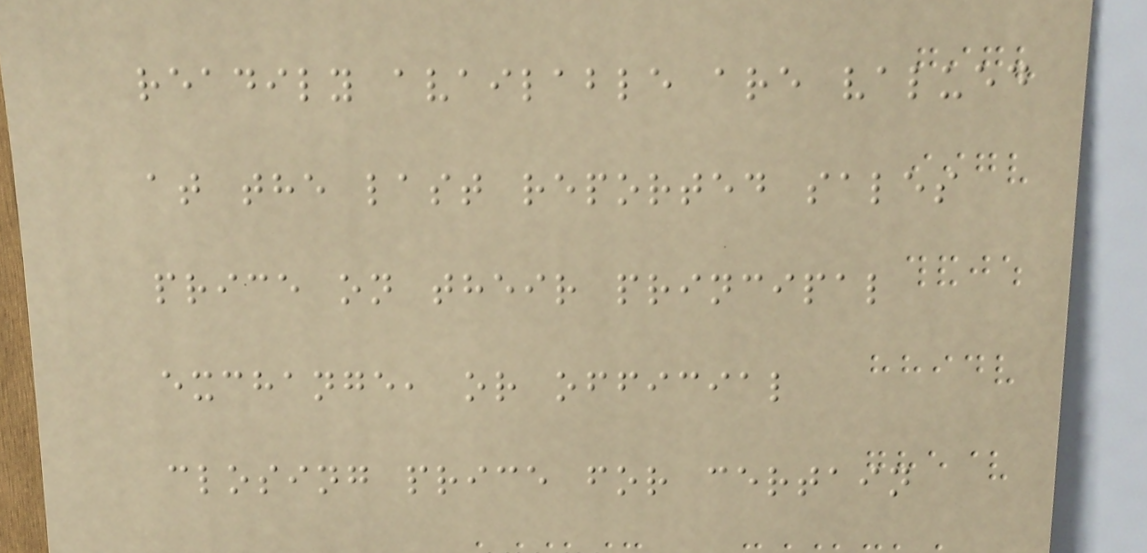readily available are valued
at the last reported sales
price on their principal
exchange, or official
closing price for certain
